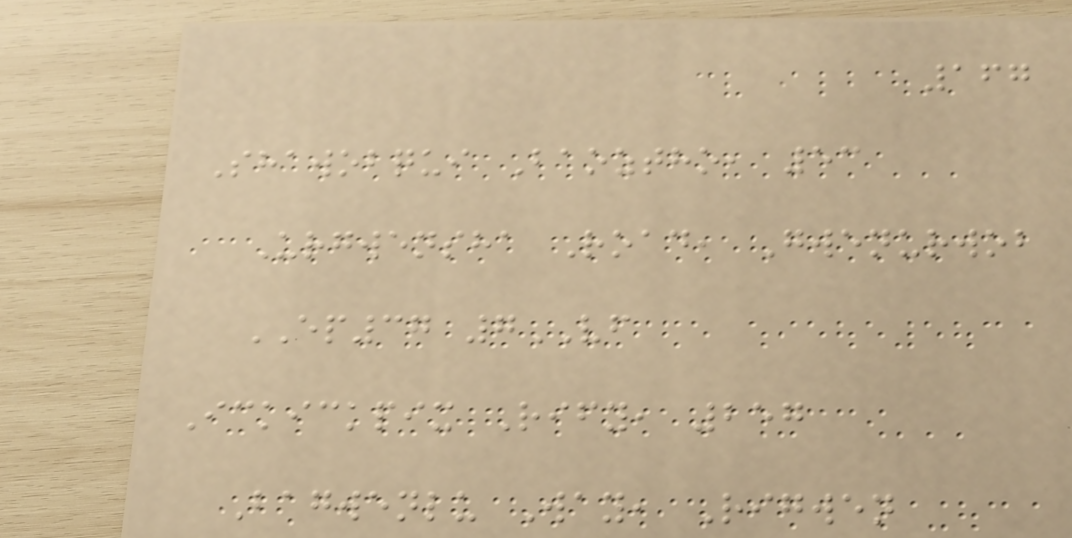167
Shawobqui Baoztho, 53
Urgwensha Road, Gwenurwob
EP37 7VF
Ickickpix Rify, 257
Bagwenlu Way, Rigwen
